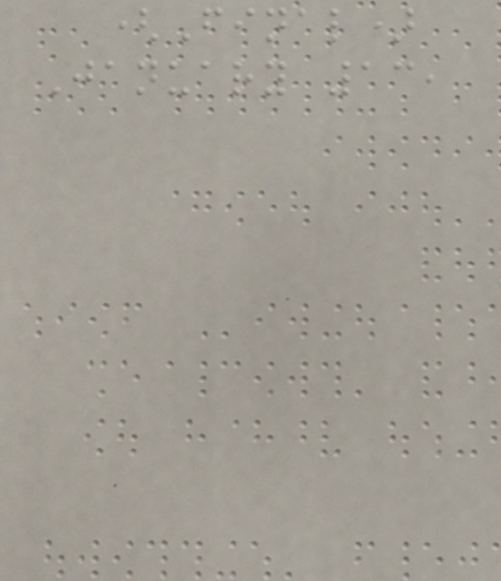(Final)
January 13,
